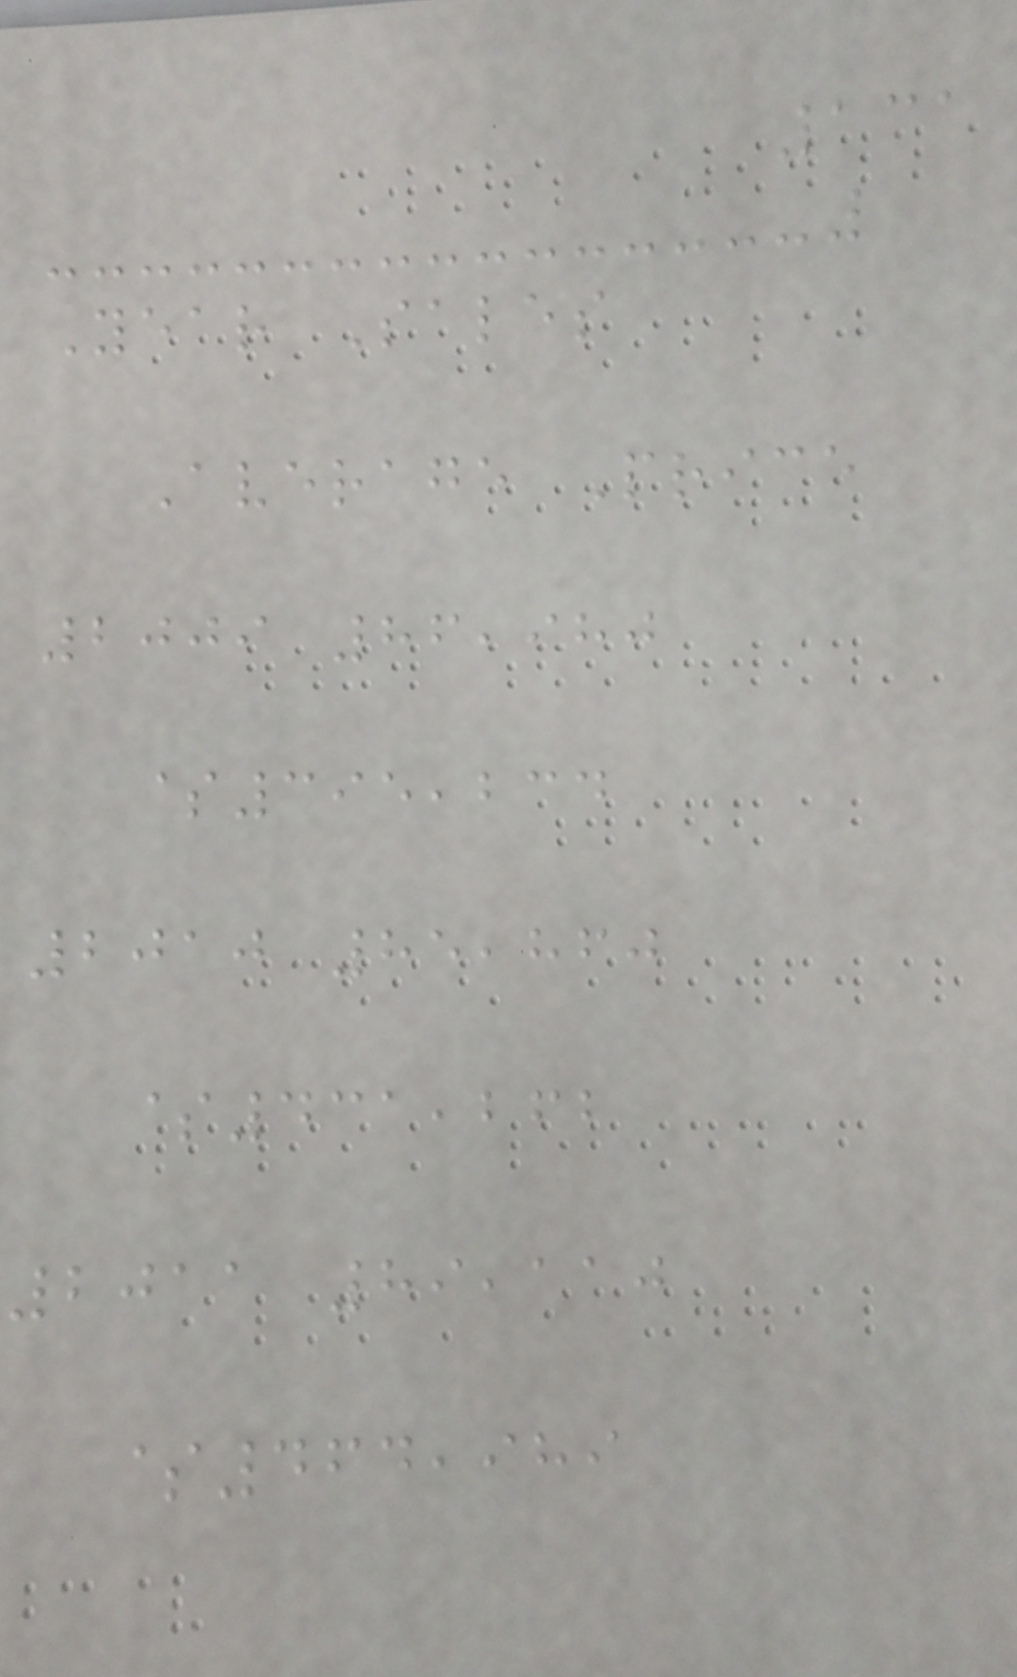131
Year Sales
Average Price
2009 86,980
$395,234
2010 85,860
$431,262
2011 89,110
$464,989
